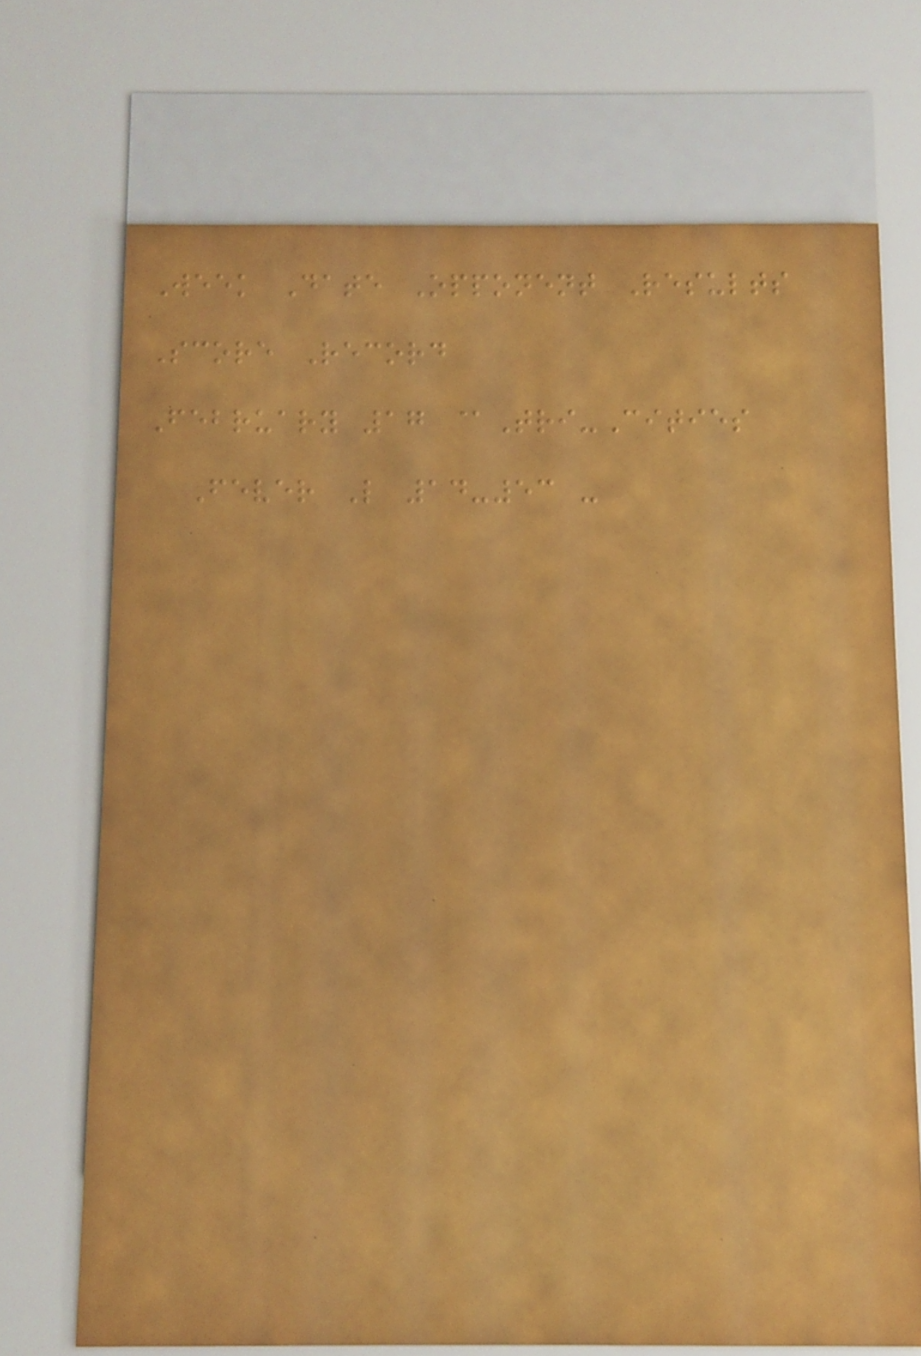Week Date Opponent Results
Score Record
February 17 @Tri-Cities
Fever L 14-53 -
